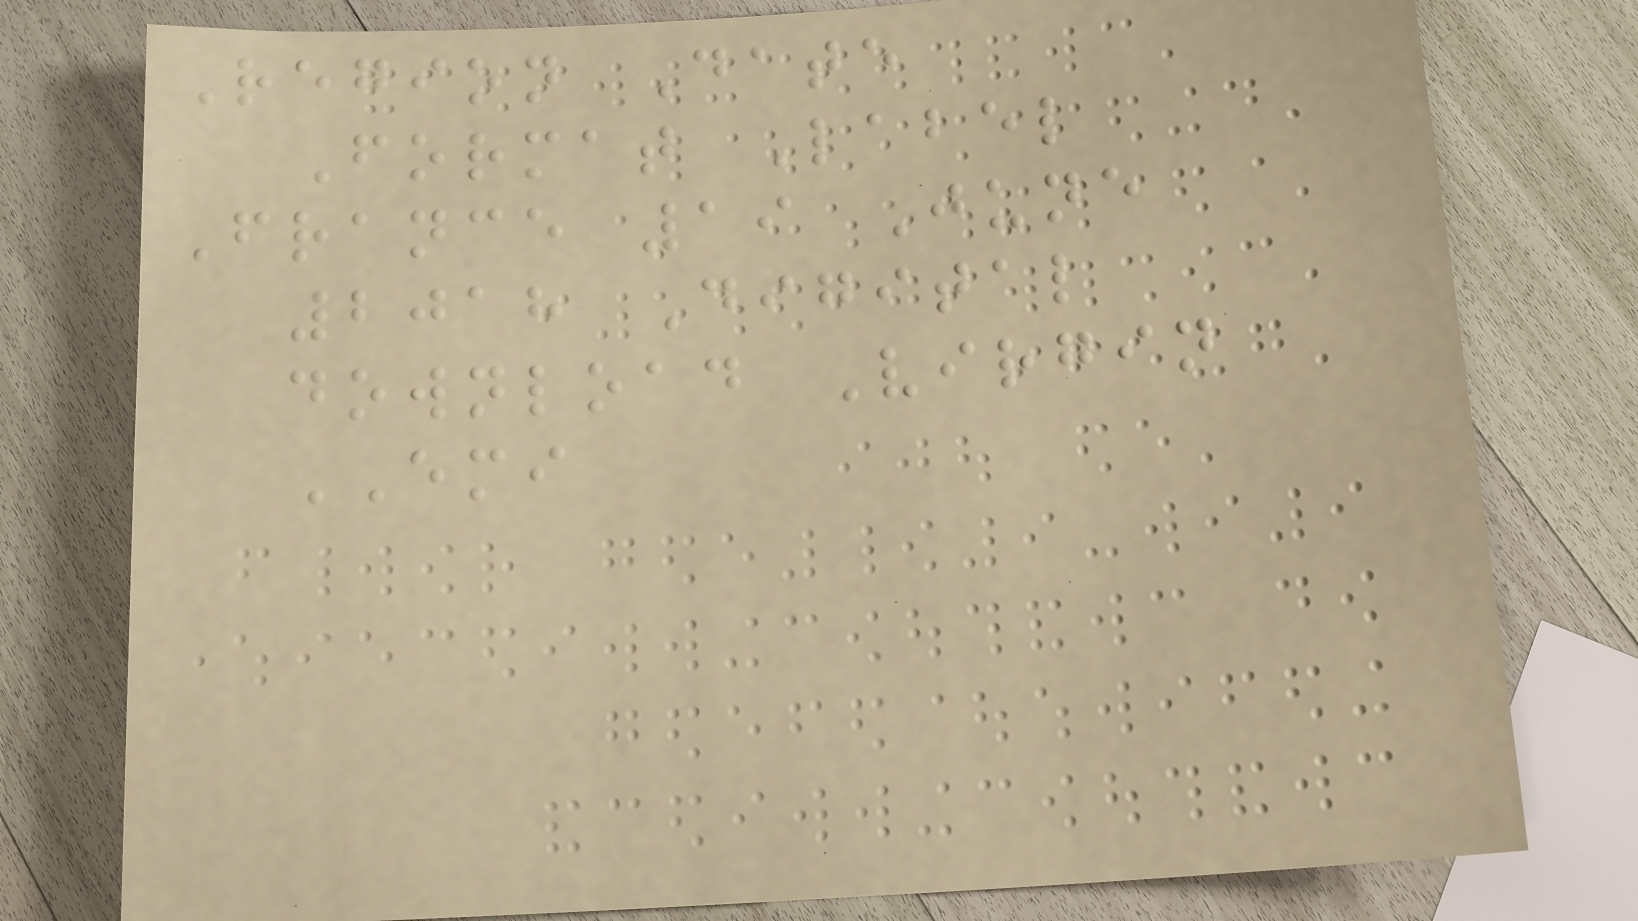Region Date
Format Label
France 19 June
2018 Digital
download Virgin
EMI
